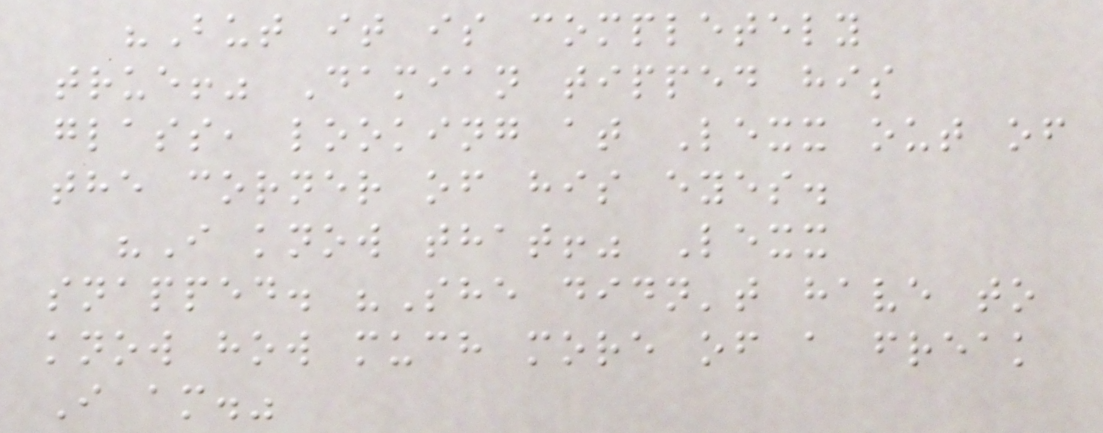"But it is completely
true!" Damian tipped his
glass, looking at Lexx out of
the corner of his eyes.
"I know that!" Lexx
snapped. "She didn't have to
know how much more of a freak
I am."
